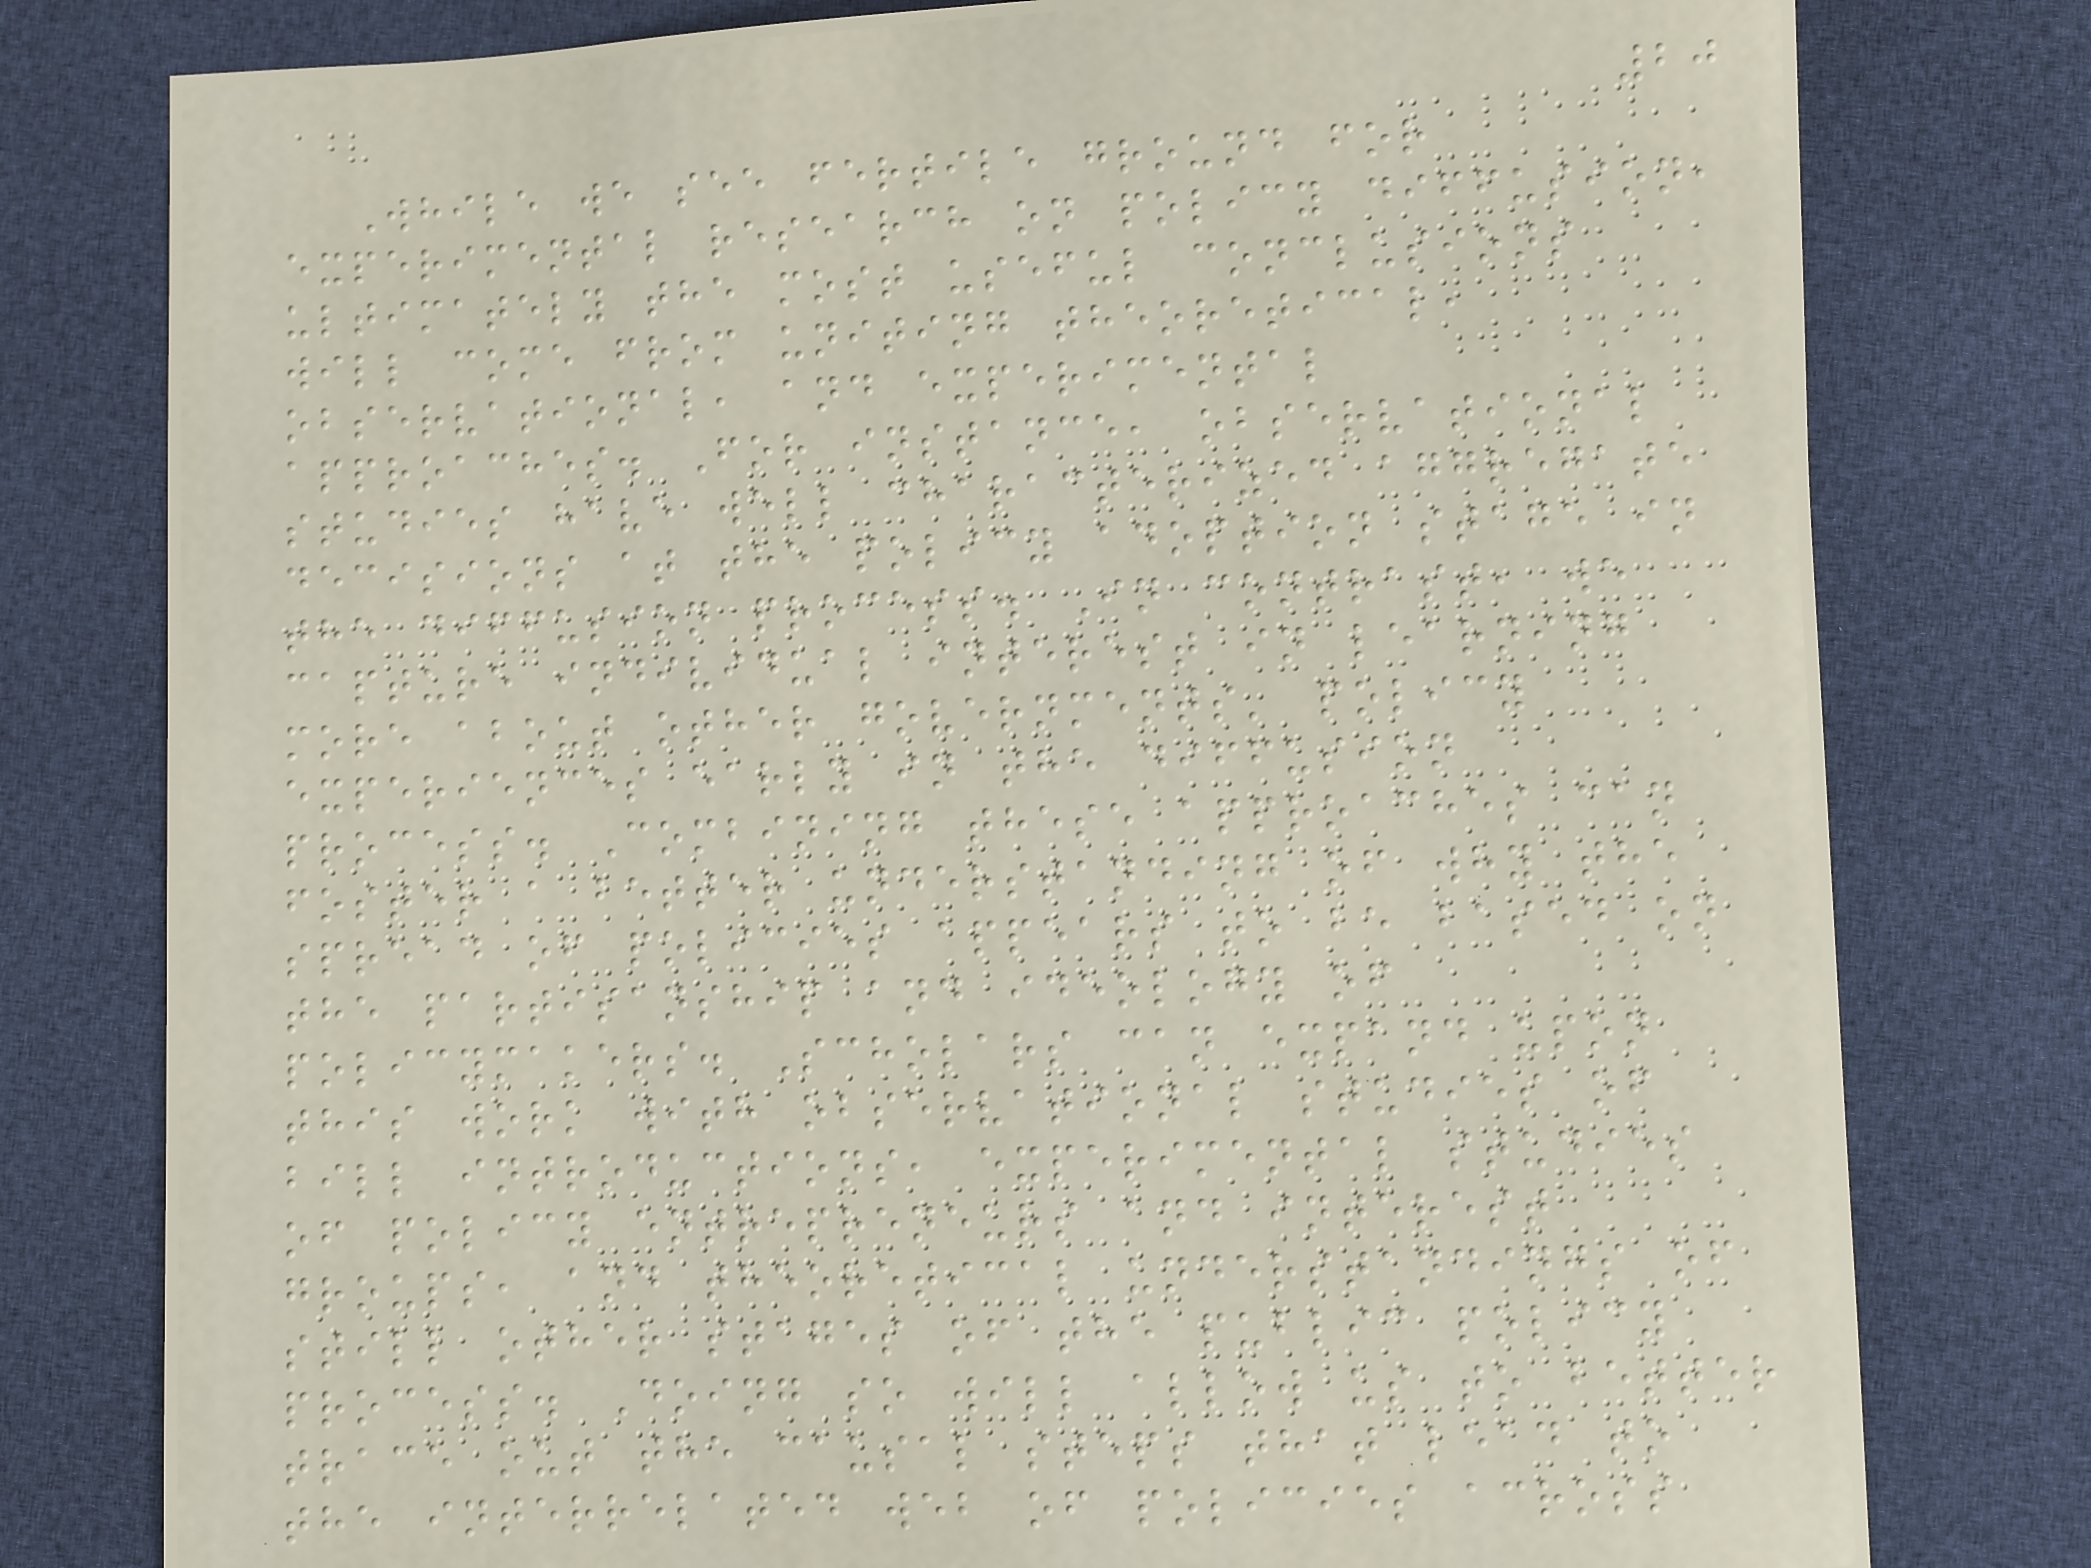20
While we see fertile ground for
experimental research on policy diffusion,
ultimately the most useful conclusions
will come from uniting theoretical,
observational, and experimental
approaches. For instance, observational
studies have well characterized aggregate
decisions at the policy adoption stage in
the diffusion process. In contrast, we
capture individual interest in learning
more about other governments' policy
experiences early in the diffusion
process. Combining these approaches can
foster a better understanding of why the
spread of policies appears to be based on
the partisanship and ideology of
policymakers. Scholars can expand upon
this work with observational studies of
bill introductions, experimental studies
of policy entrepreneurs and interest
groups, and theoretical understandings of
still other stages of the public policy
process. Doing so will allow us to better
trace out the causal steps that lead to
the interrelated web of policies across
